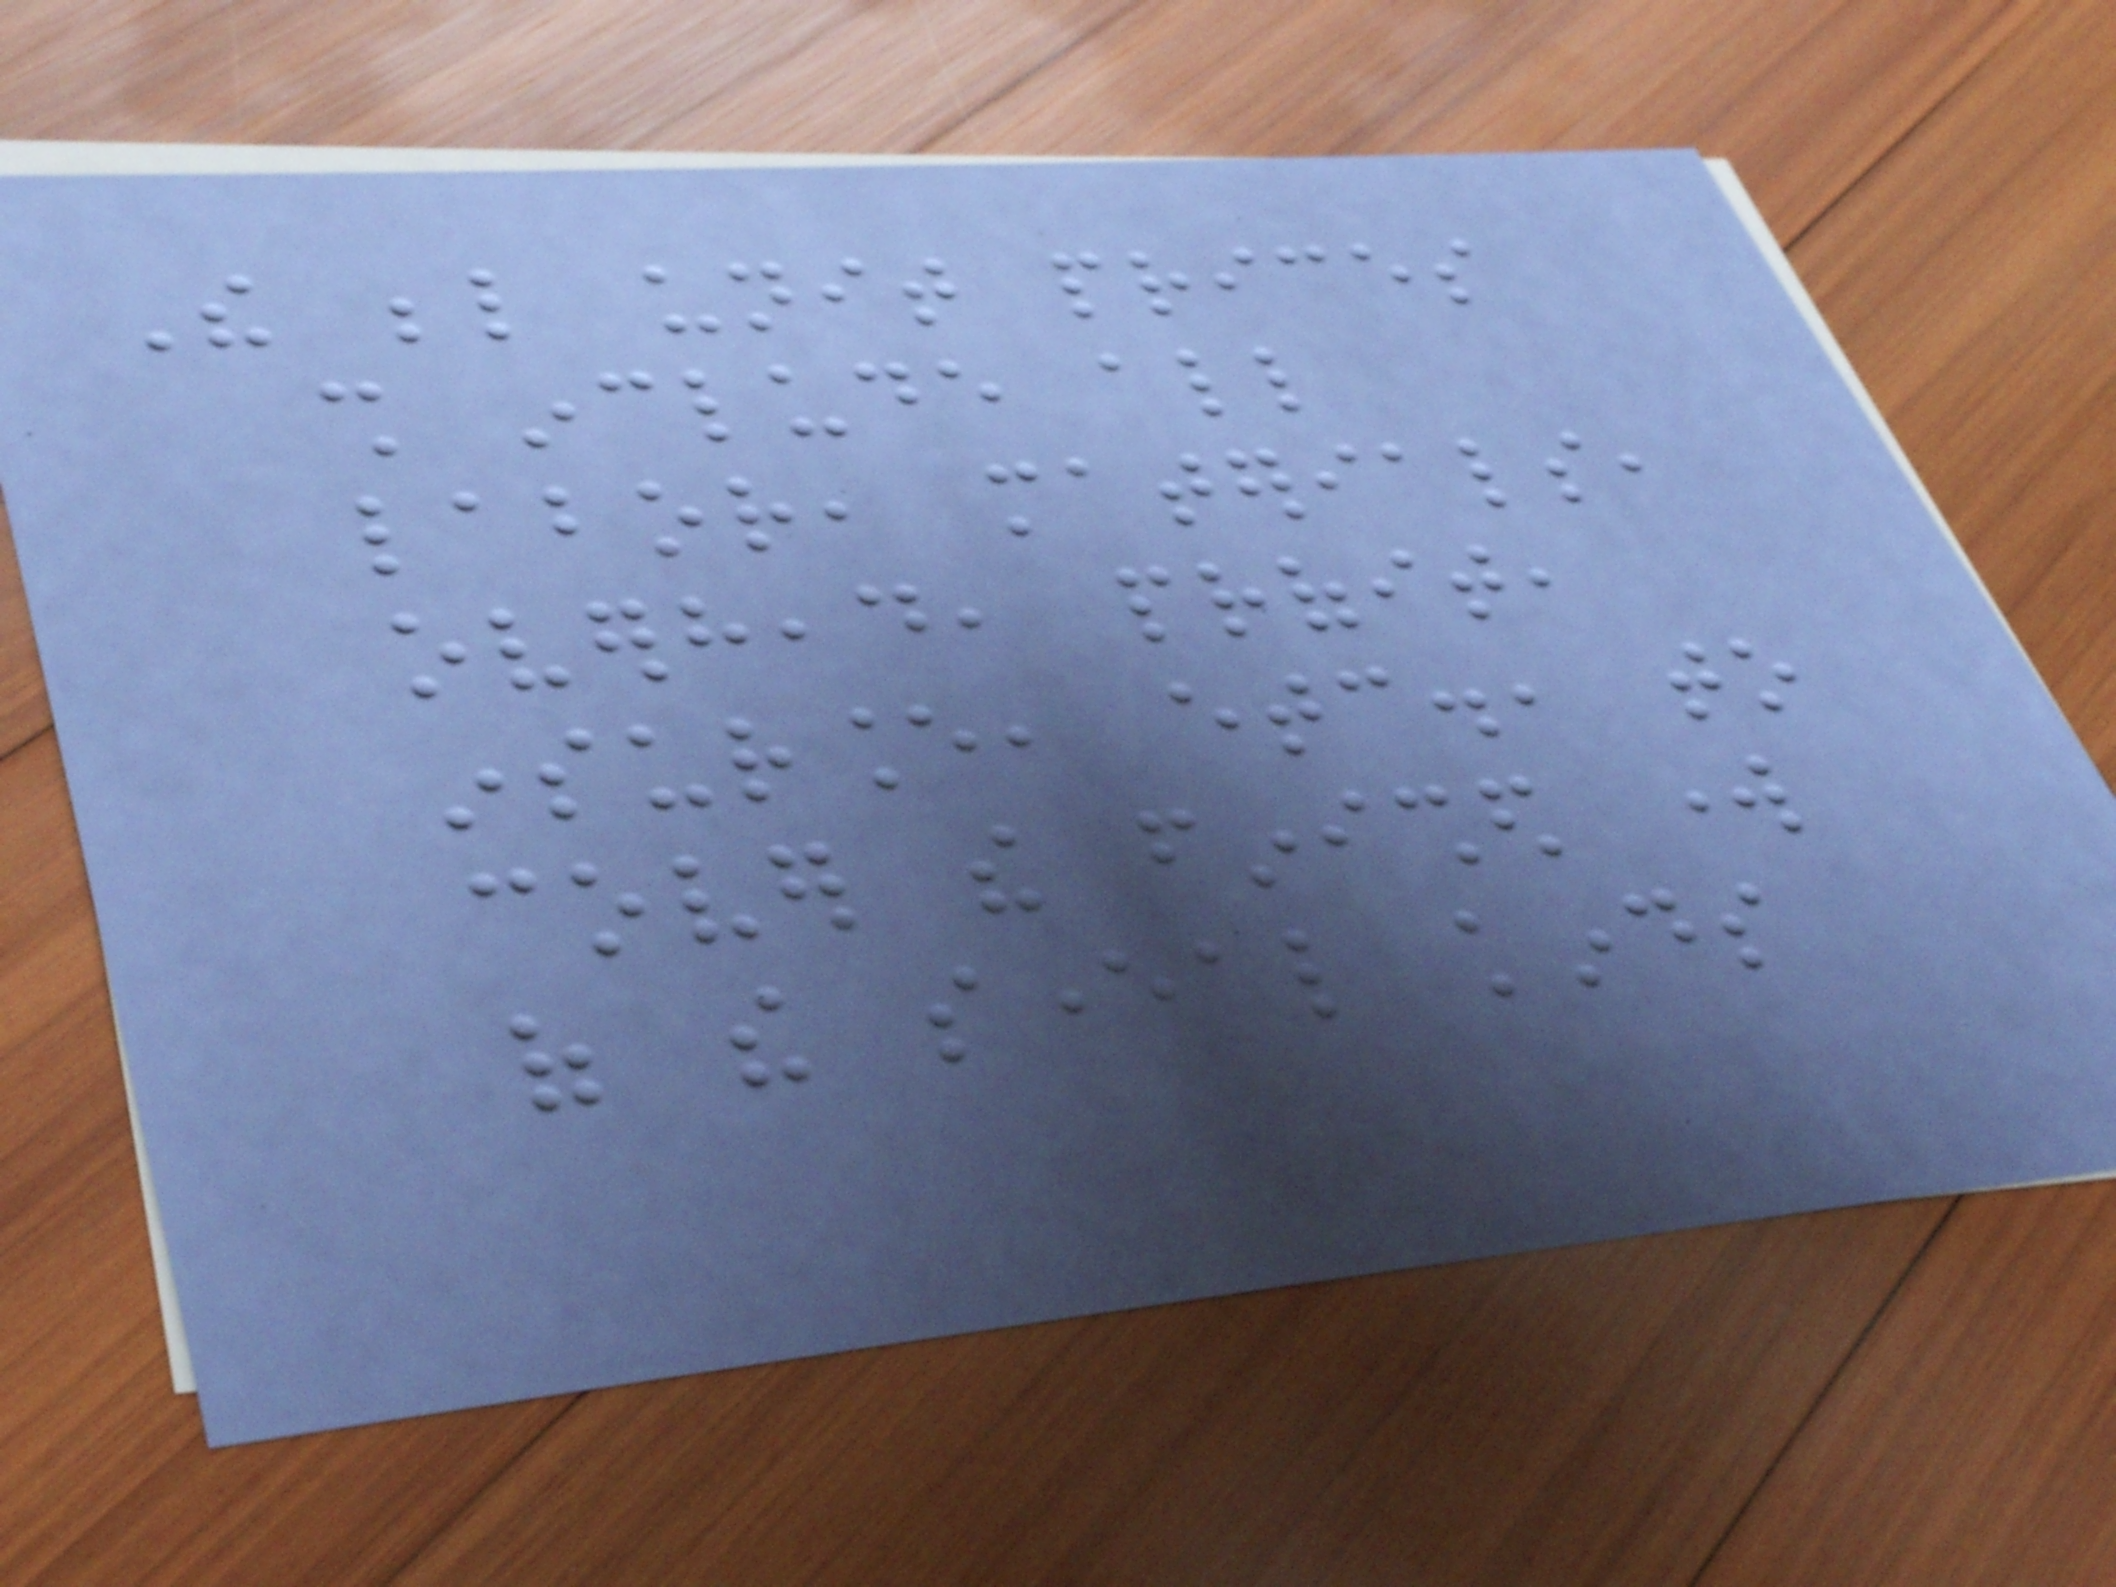The below unit prices
shall include all
labor, materials,
overhead, profit,
insurance, etc., to
cover the finished work
of the several kinds
